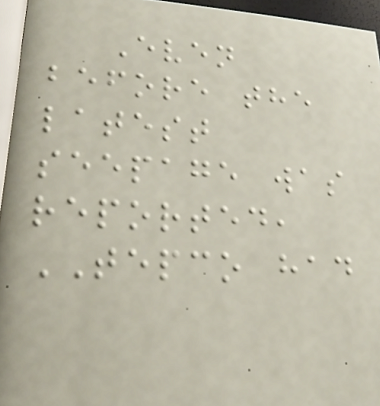Even
before the
latest
seepage was
reported,
TEPCO had
